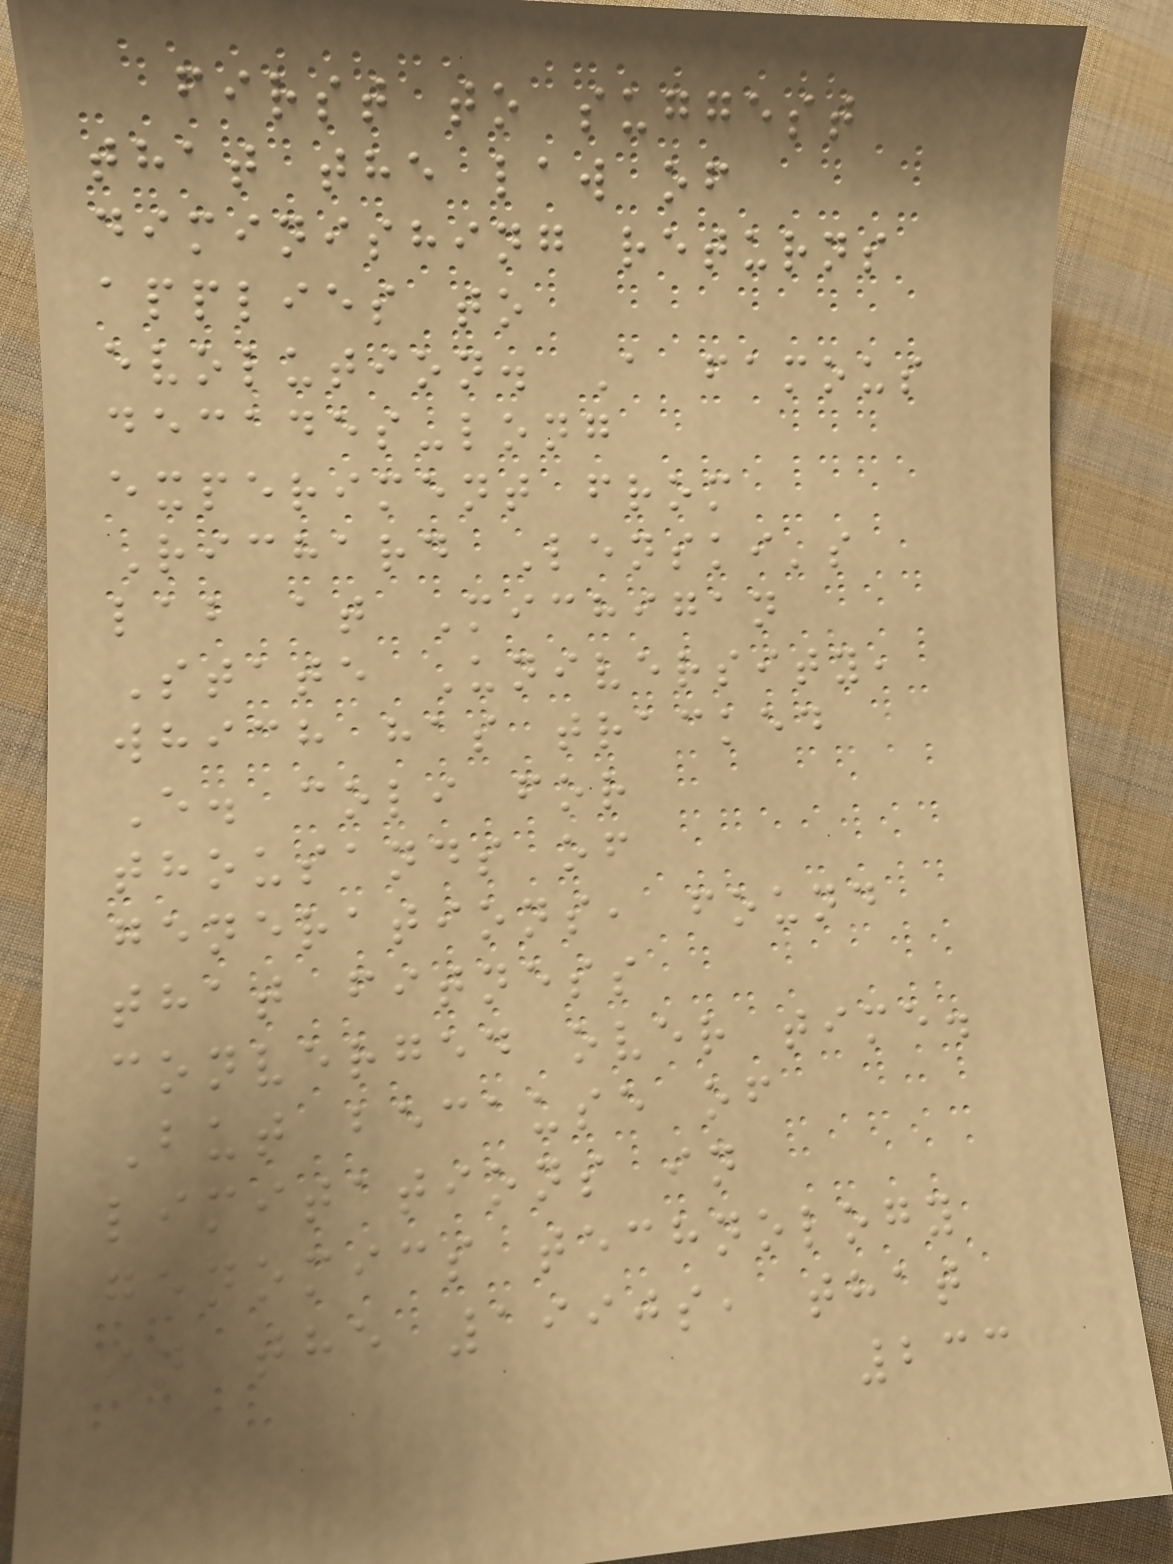first to suggest
that the law of
diminishing returns
applies to
evolution. A famous
decades-long
experiment from
Richard Lenski's
lab at Michigan
State University,
which has tracked
E. coli for
thousands of
generations, found
that fitness
converged over time.
But because of
limitations in
genomics technology
in the 1990s, that
233
